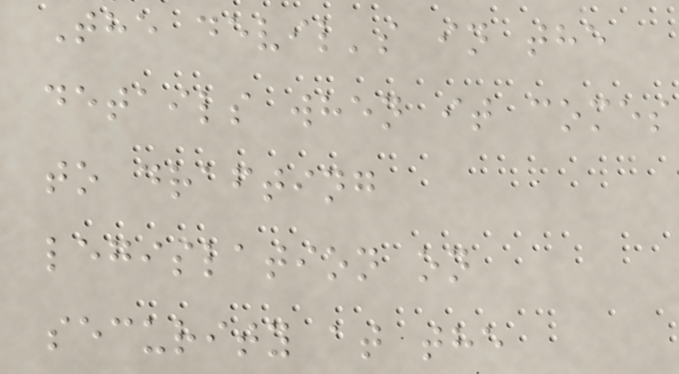The devil's in the
details when it comes
to drafting
legislation on
security at the
